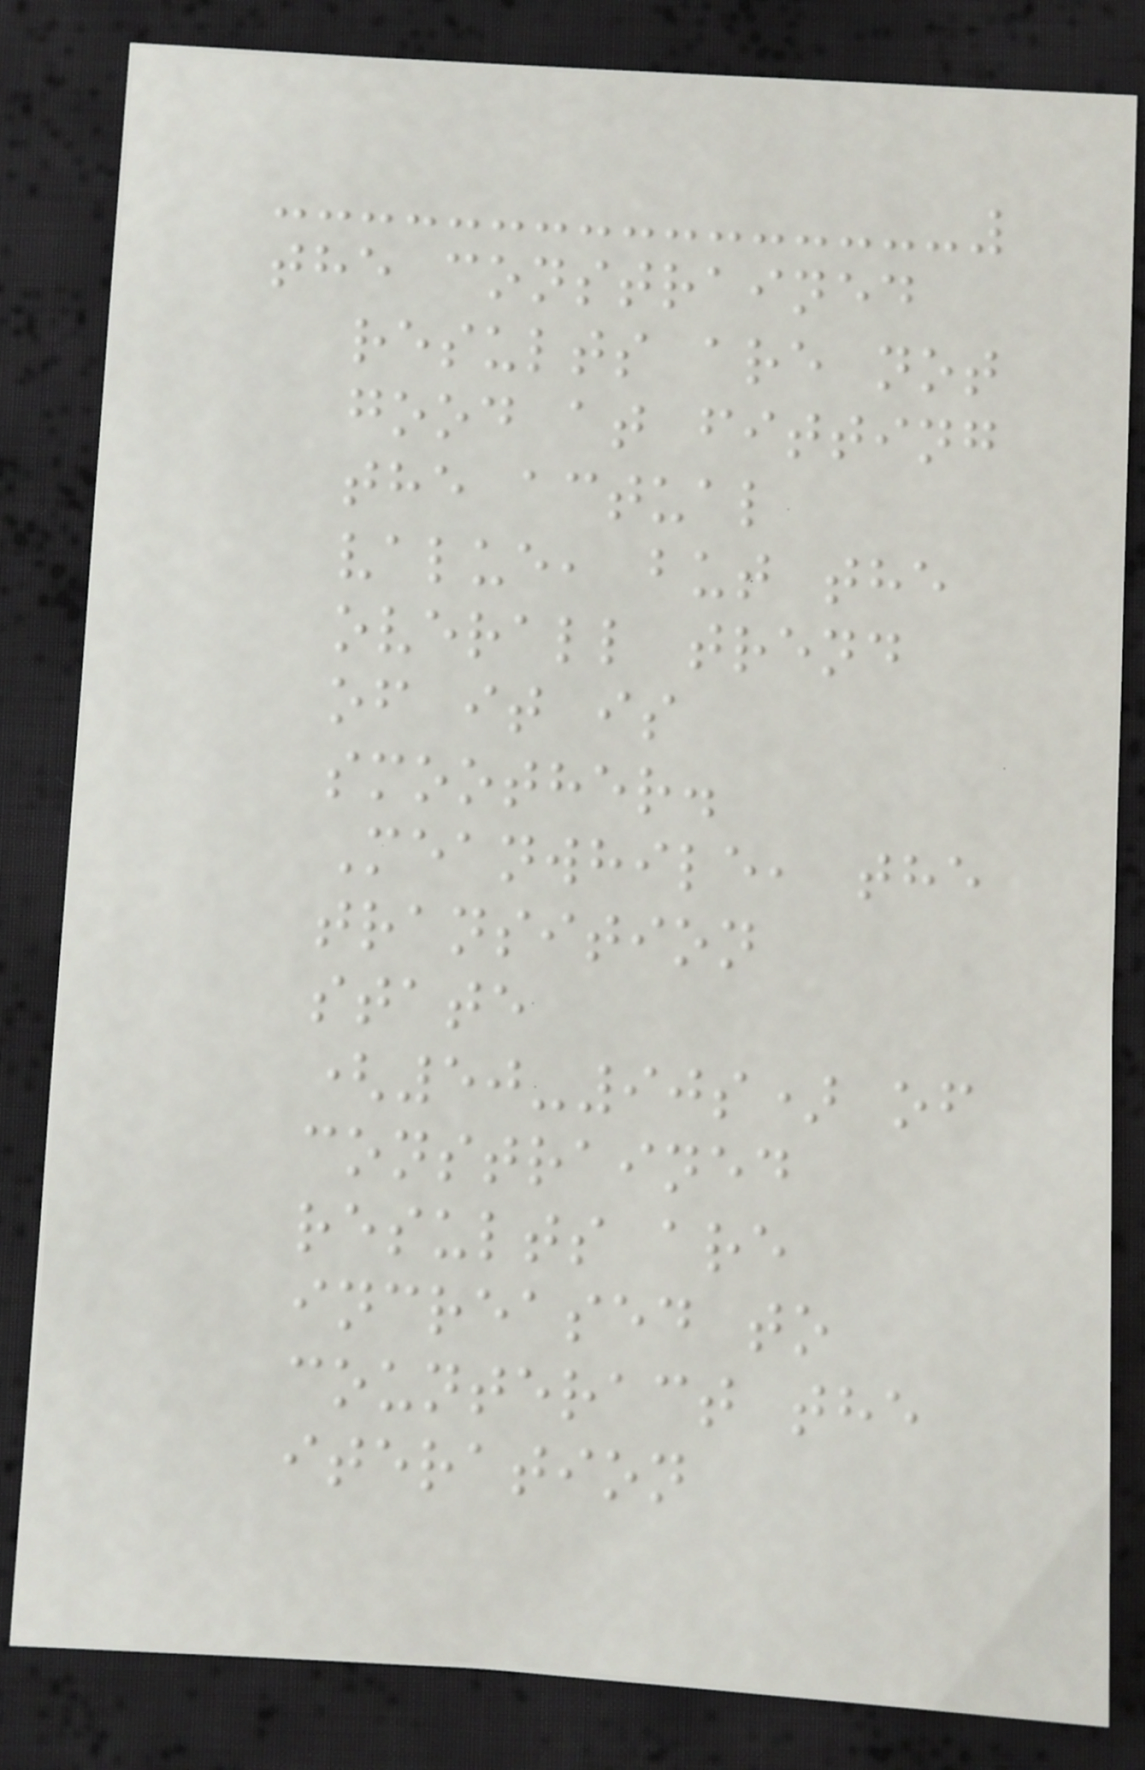the constrained
results are not
good at fitting
the actual
value, but the
overall trend
of it is
smoother.
Meanwhile, the
transition
state
(50-90s) of
constrained
results are
increased to
counteract the
iteration
